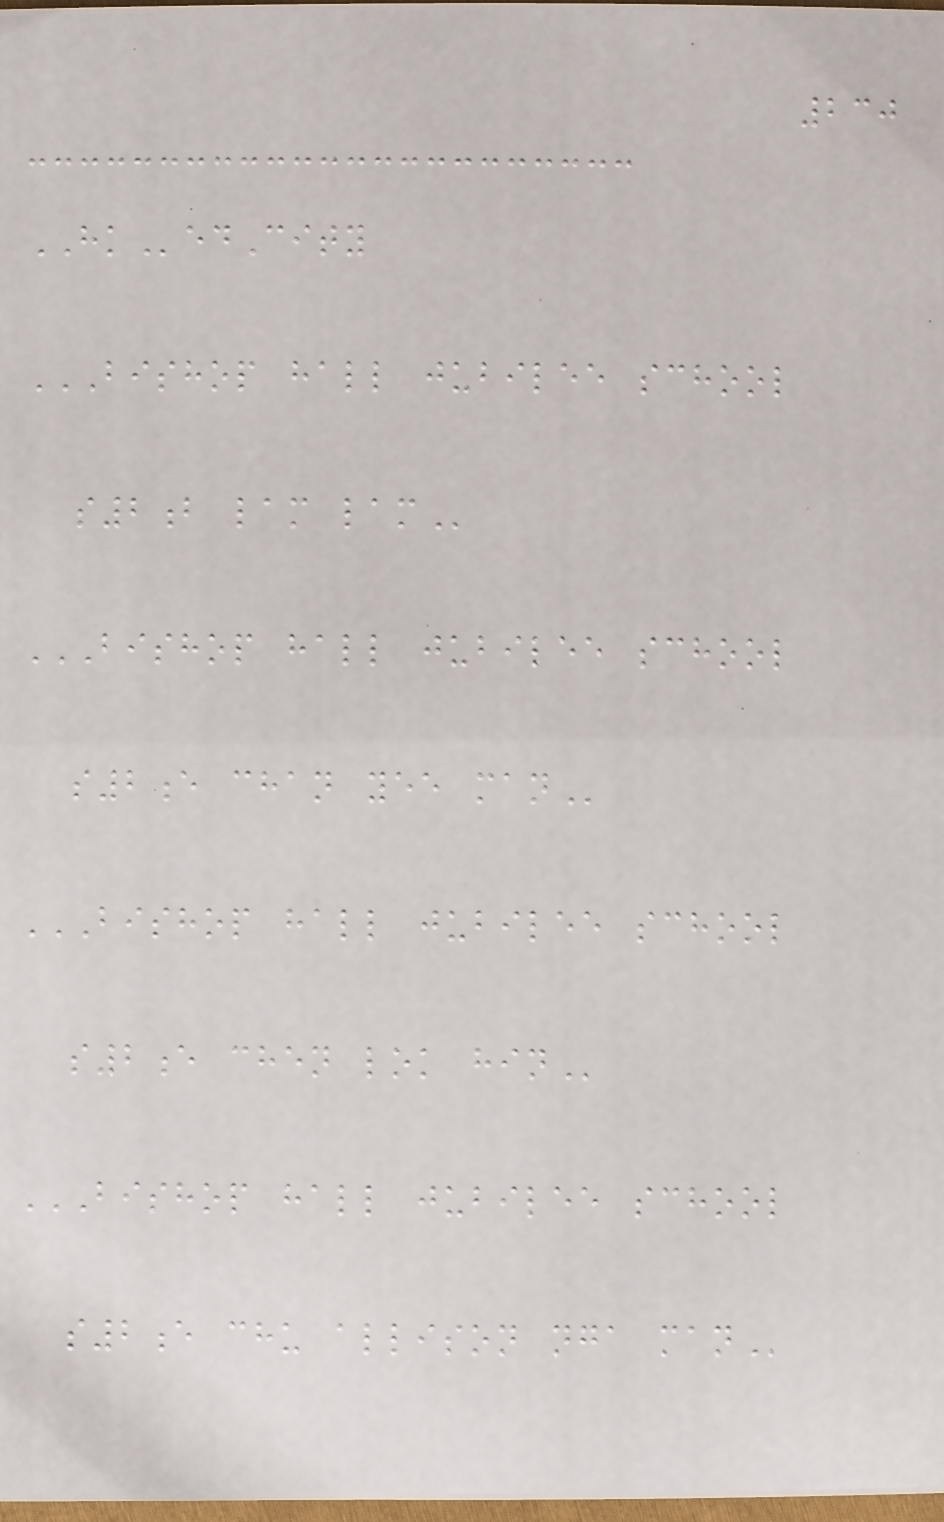230
HKedCity
BISHOP HALL JUBILEE SCHOOL
S2B LAM LAM
BISHOP HALL JUBILEE SCHOOL
S2E CHAN YEE MAN
BISHOP HALL JUBILEE SCHOOL
S2E CHEN LOK HIN
BISHOP HALL JUBILEE SCHOOL
S2E CHU ALLISON NGA MAN
